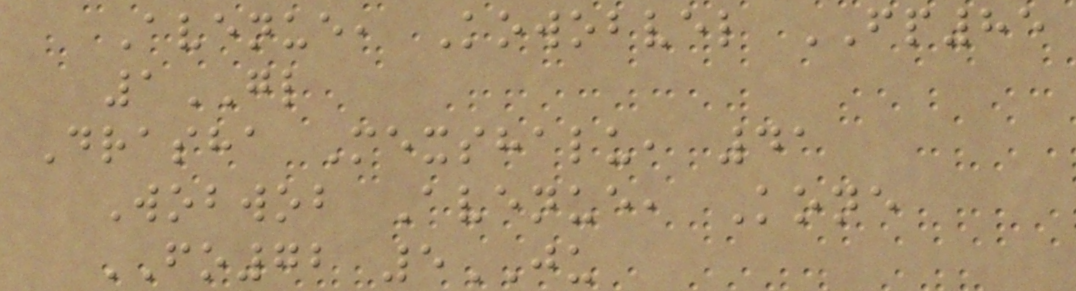Avenue, Kowobvel FP85
1GL
Drasha Mexshalu, 41
Wobwob Avenue, Kone
FO72 5JU
